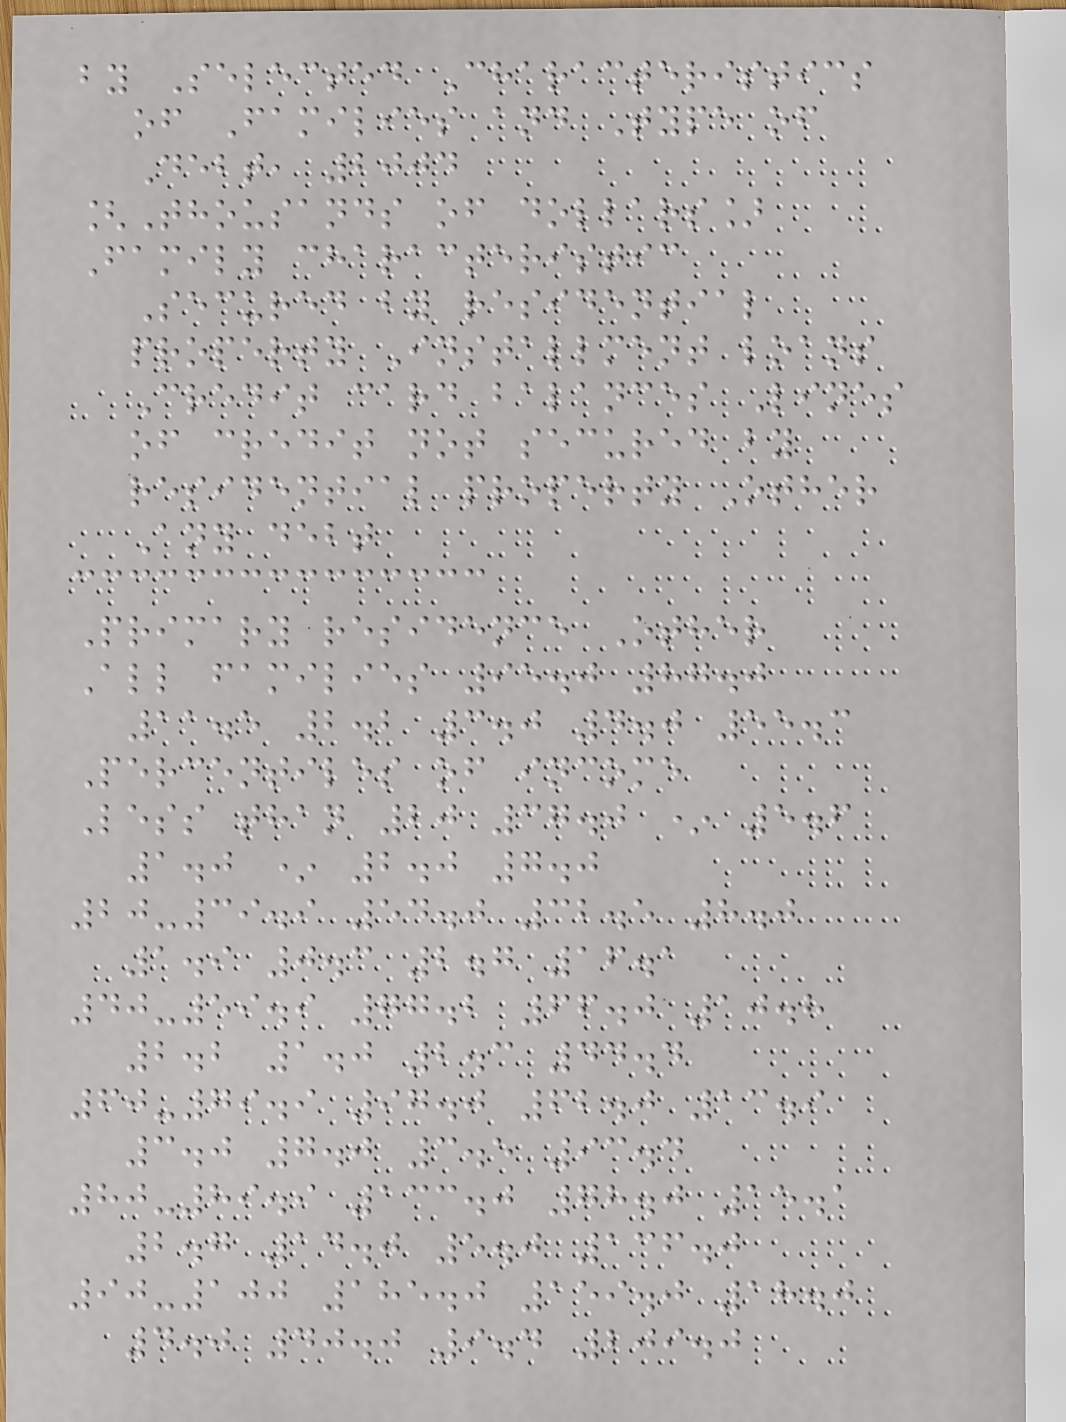by Selected Characteristics
of Families and Type of
Debt, 2004
[Thousands of dollars]
Family characteristic
Secured by residential
property Installment loans
Credit card balances Lines
of credit not secured by
residential property Other
Any debt
Primary residence Other
All families 95.0 87.0
11.5 2.2 3.0 4.0 55.3
Percentiles of income
Less than 20 37.0 * 5.6
1.0 * 2.0 7.0
20-39.9 54.0 32.5 8.0
1.9 0.3 2.7 16.1
40-59.9 77.2 66.0 10.8
2.2 1.0 2.3 44.4
60-79.9 97.0 62.0 13.9
3.0 7.0 3.5 93.4
80-89.9 133.0 78.0 15.1
2.7 14.0 5.0 136.0
90-100 185.0 159.0 18.0
4.0 40.0 9.4 209.0
